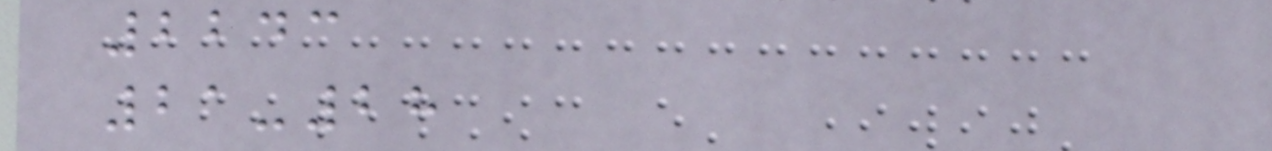2243
21-28
